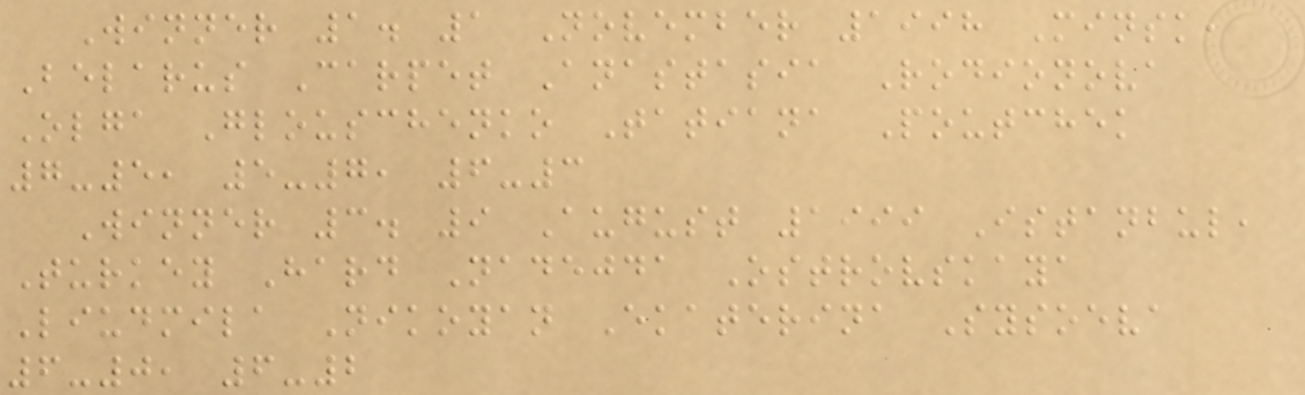Winner 1. 1 November 1998 Minsk,
Belarus Carpet Anastasia Rodionova
Olga Glouschenko Tatiana Poutchek
7-5, 5-7, 6-3
Winner 3. 9 August 1999 Istanbul,
Turkey Hard Nadejda Ostrovskaya
Liudmila Nikoyan Ekaterina Sysoeva
6-0, 6-2
